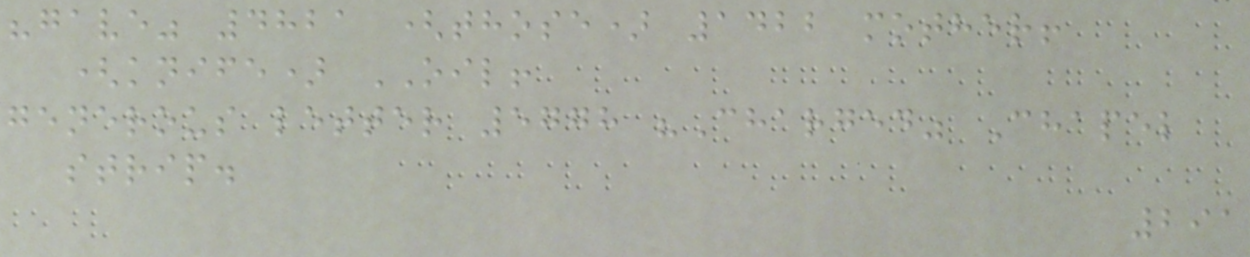"gave" 4821 (those) 1422 mother!
(knife) OIL!
generous letter 5778 "Charged" Chapel
strip.
291
